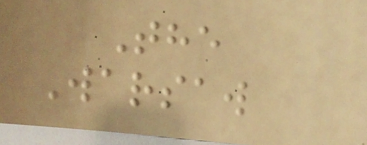The
Warsaw
